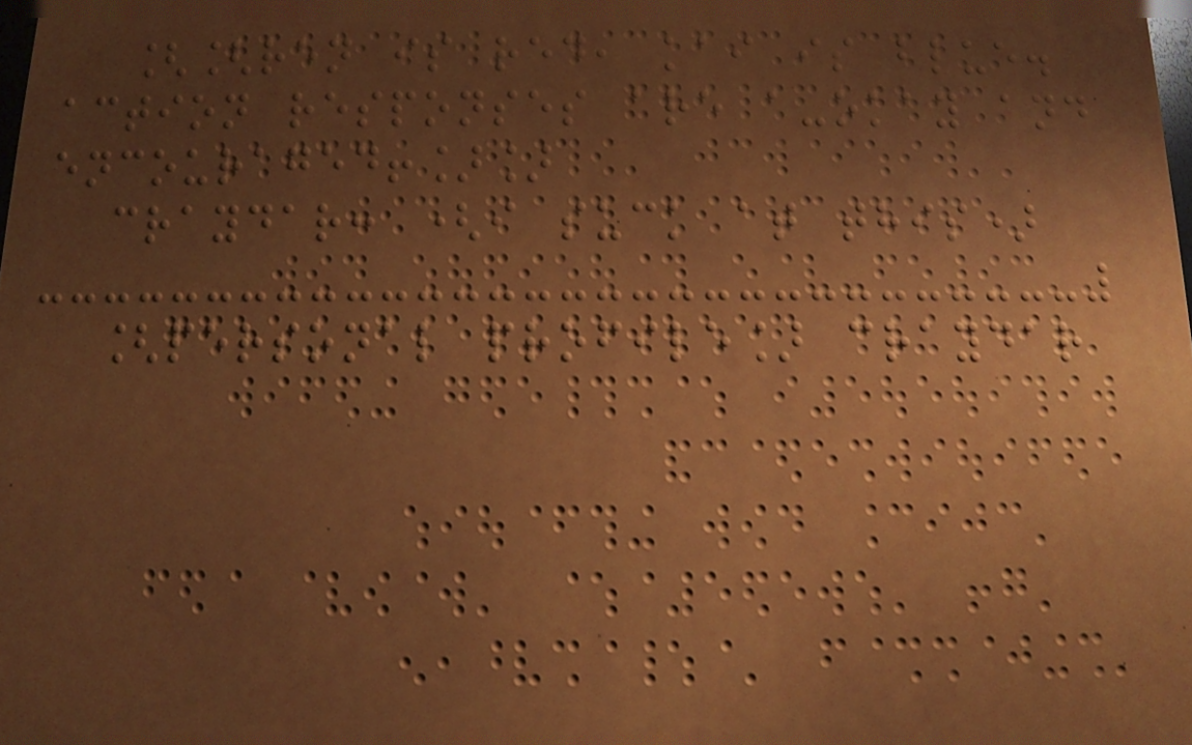[[ren is red, kai is blue.
action responses are a-okay and
encouraged!]]
craydar: (i suck at this)
[personal profile] craydar
